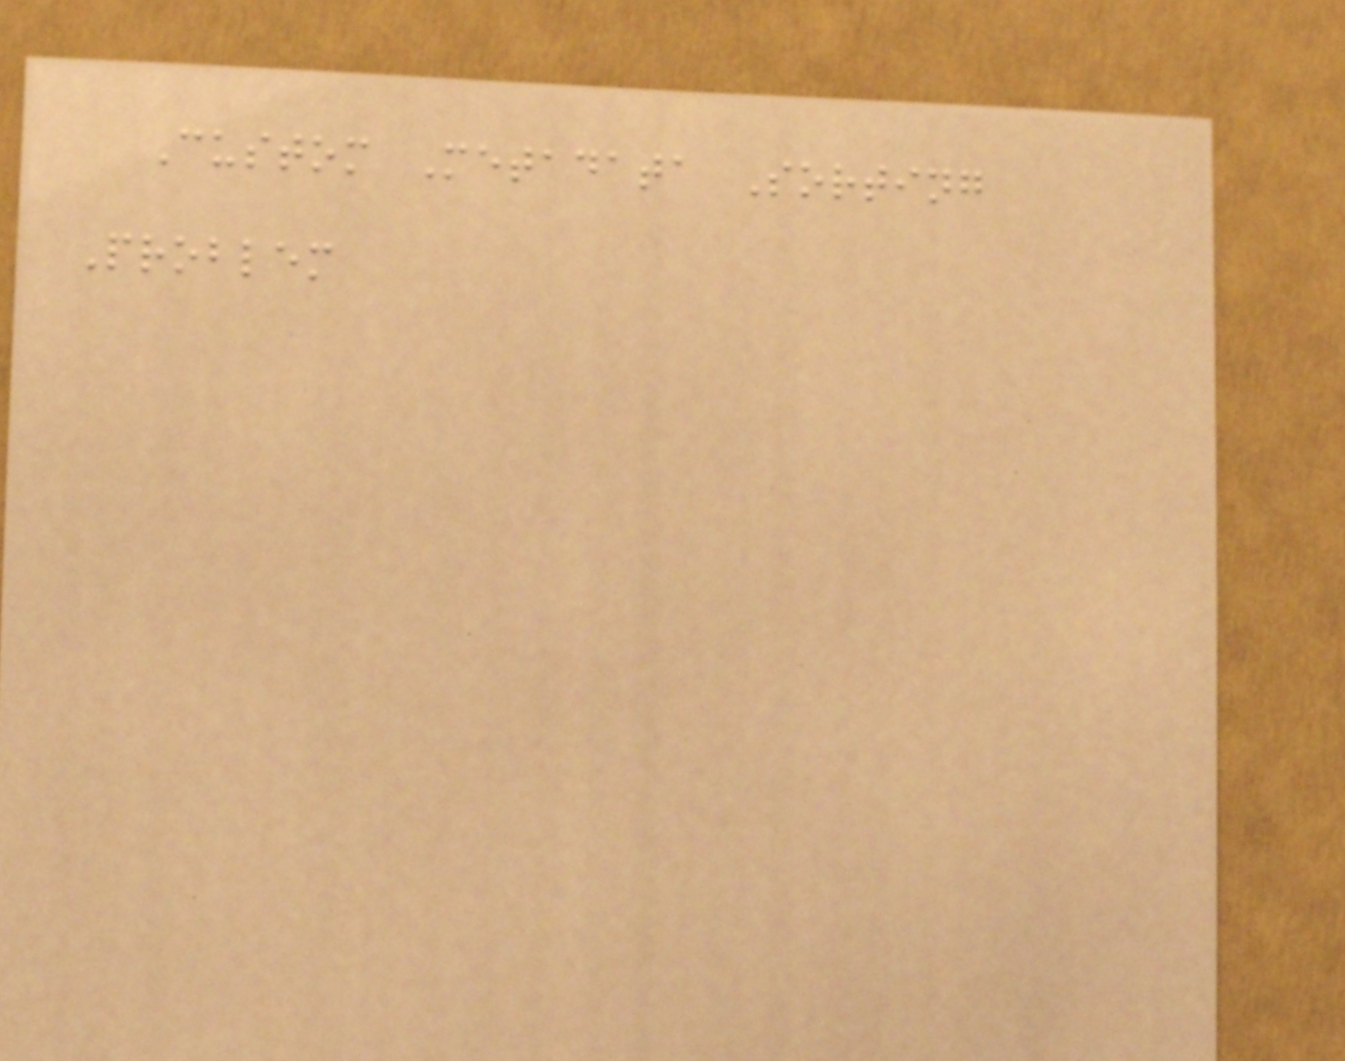Custom Metadata Sorting
Problem
